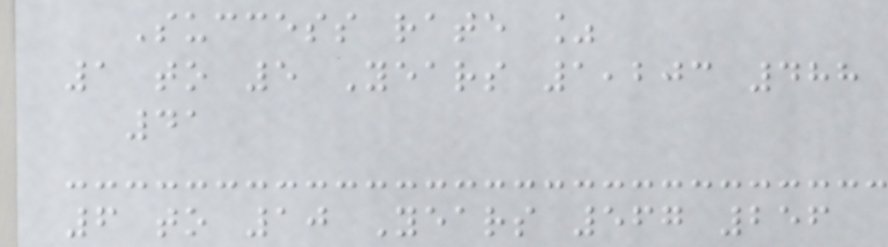Success rate %
1 to 5 Years 1,203 488
41
6 to 10 Years 567 256
